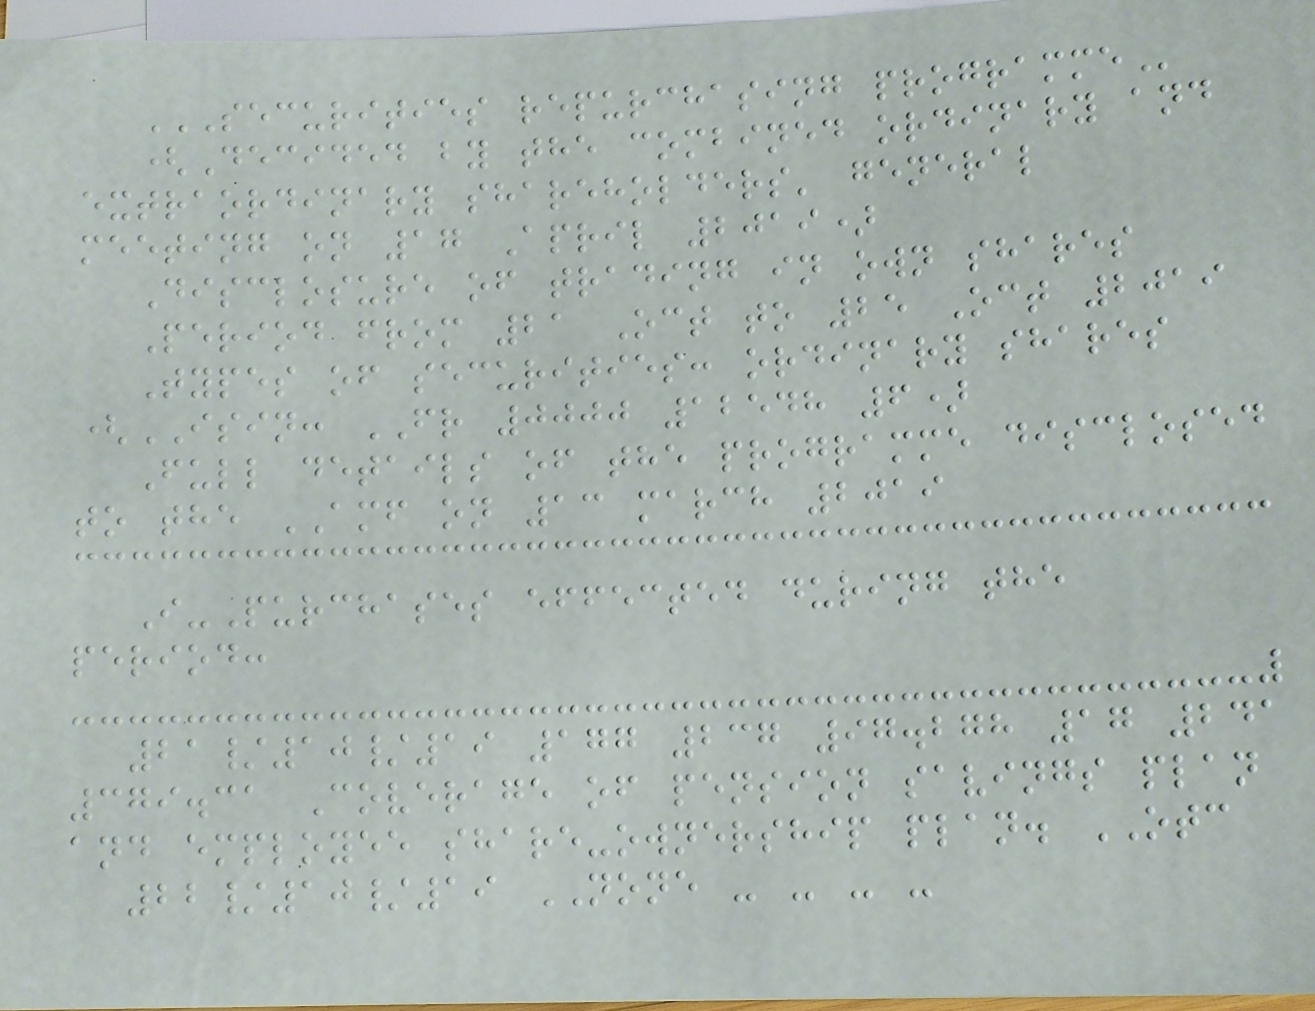SECURITIES REPURCHASING PROGRAMME
(Decided by the combined ordinary and
extraordinary shareholders' general
meeting on 17 April 2019)
Disclosure of trading in own shares
Period from 21 Oct to 25 Oct 2019
Types of securities: ordinary shares
(ISIN: FR 0000 12548 6)
Full details of the programme disclosed
to the AMF on 13 march 2019
I-Purchases effected during the
period:
21/10/19 177 237 97.278 17 241
379.31 Coverage of pension savings plan
and employee share-ownership plan. OTC
22/10/19 NONE - - - -
